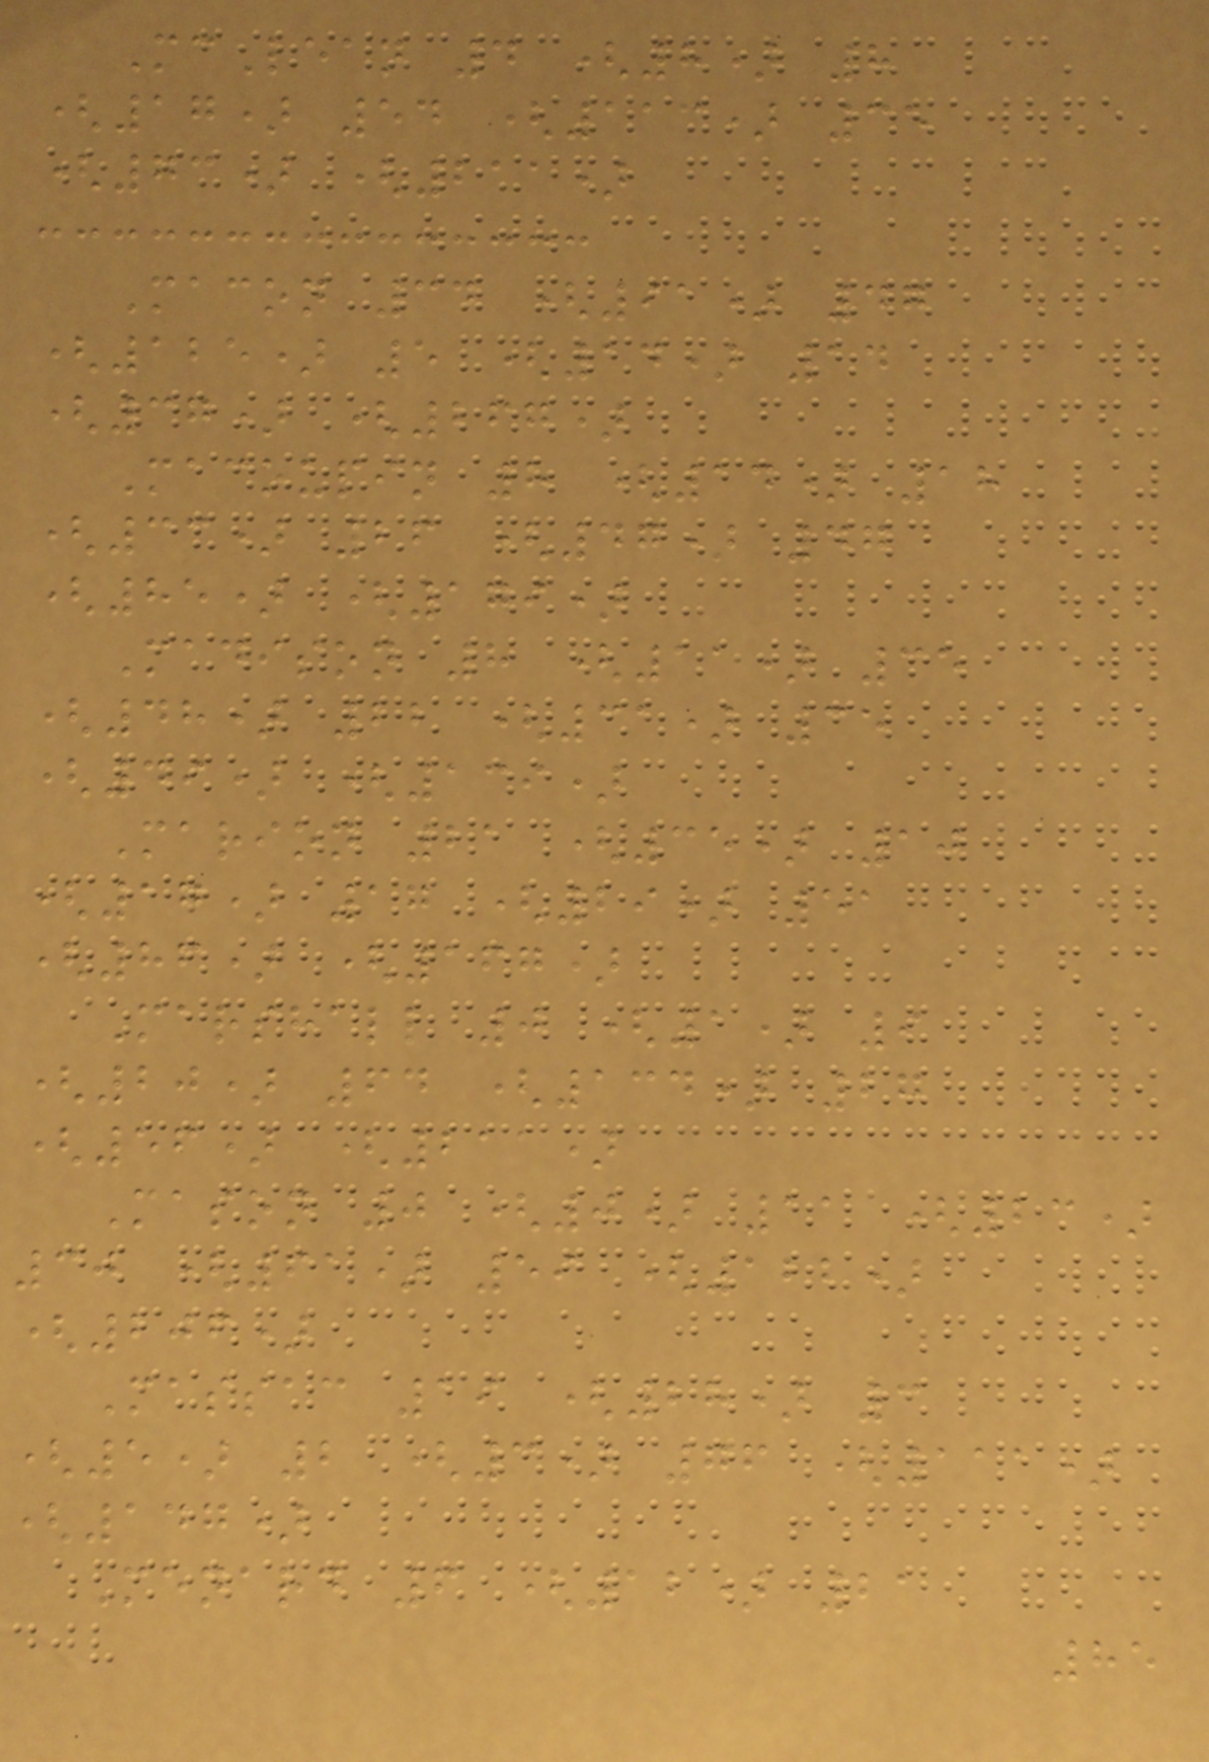McLean 4 (8) 8
(17) 54 (113) 35
(73) (211)
Macon 34 (91) 47
(125) 5 (14) 14
(37) (267)
Macoupin 8 (14) 18
(33) 26 (47) 47
(85) (179)
Madison 8 (11) 35
(48) 22 (31) 35
(49) (139)
Marion 21 (35) 10
(17) 17 (29) 51
(86) (167)
Marshall 0 (1) 9
(20) 64 (134) 27
(56) (211)
Mason 0 (0) 11 (23)
30 (61) 59 (122)
(206)
Massac 19 (28) 3
(5) 2 (3) 76 (111)
(147)
Menard 6 (12) 21
85
